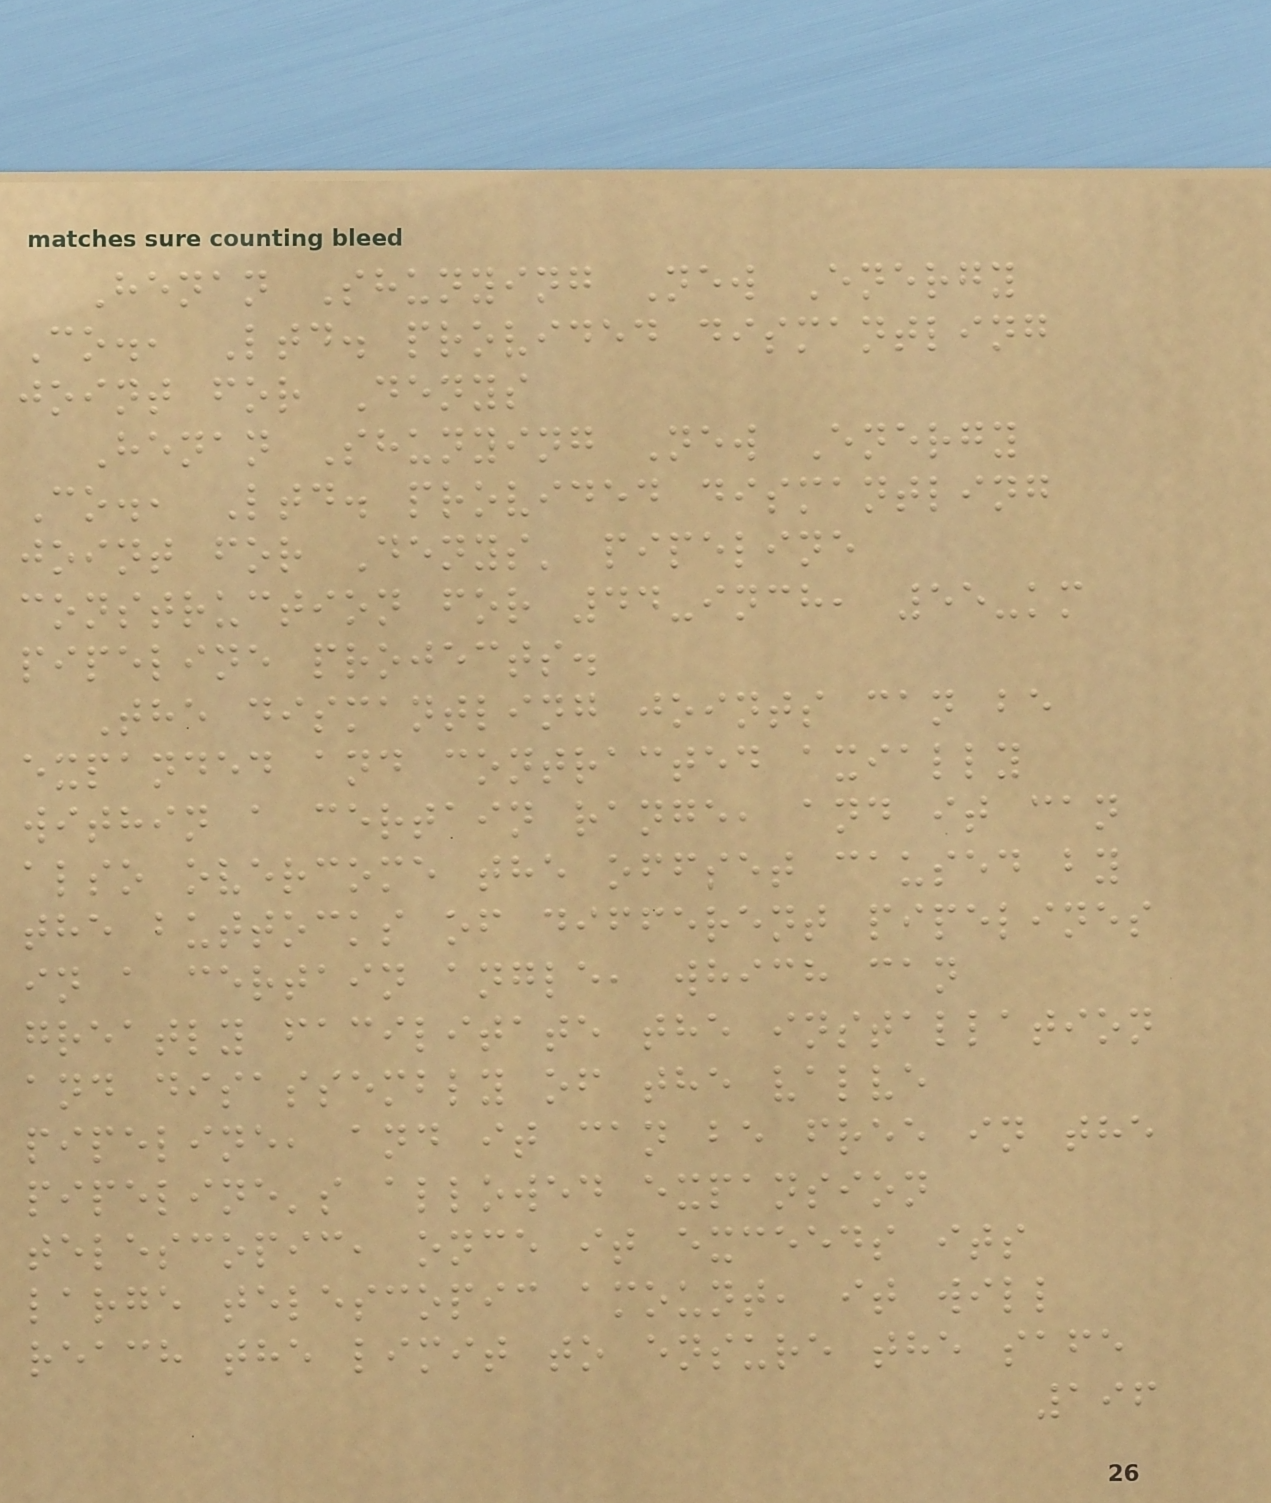Henan Shunying New Energy
Co., Ltd. provided dismantling
joint for Denys
Henan Shunying New Energy
Co., Ltd. provided dismantling
joint for Denys' pipeline
construction for 44-inch, 55-km
pipeline projects.
The dismantling joints can be
expanded and contracted axially
within a certain range, and it can
also overcome the offset caused by
the buttocks of different pipelines
in a certain angle, which can
greatly facilitate the installation
and disassembly of the valve
pipeline, and it can be free in the
pipeline's allowed expansion
telescopic, once it exceeds its
large telescopic amount, it will
reach the limit to ensure the safe
196
